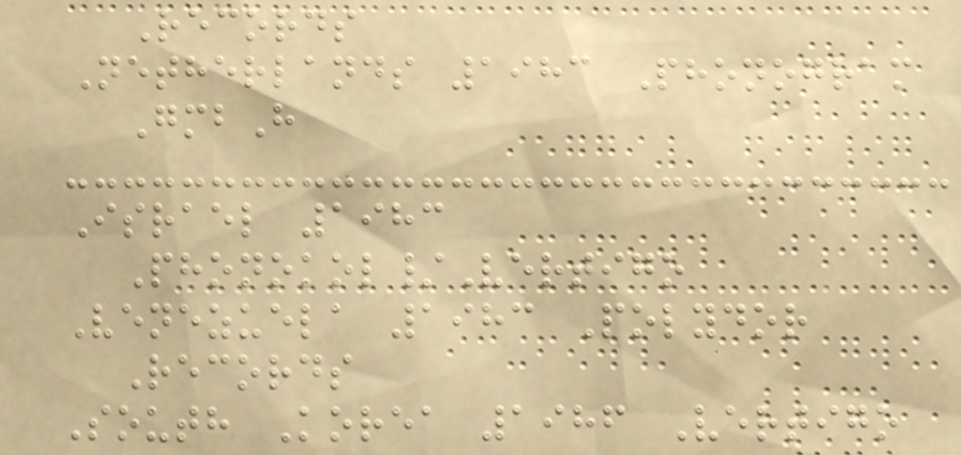Records
Netherlands 1983 Phonogram
GmbH
Israel 1983
Phonokol/Vertigo
Venezuela 1983 Polydor
Records
South Korea 1986 Vertigo
